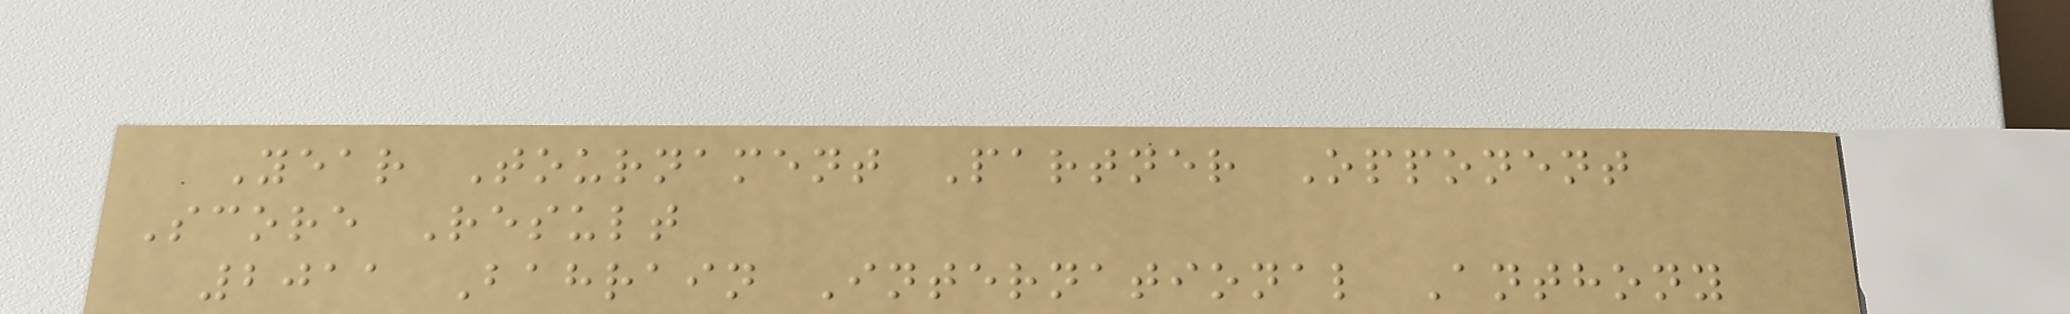Year Tournament Partner Opponent
Score Result
2011 Bahrain International Anthony
